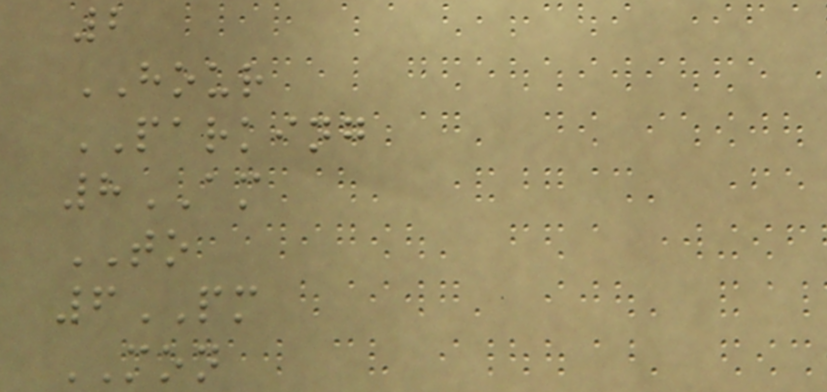2
HOUR
PARKING
8AM
TO
6PM
MON
